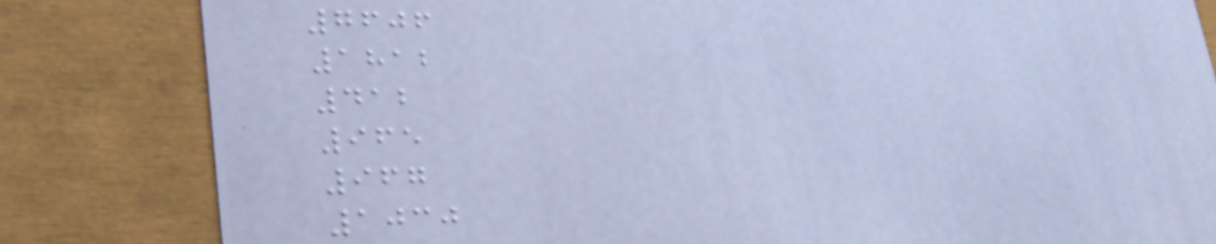7606
1812
412
965
967
1030
